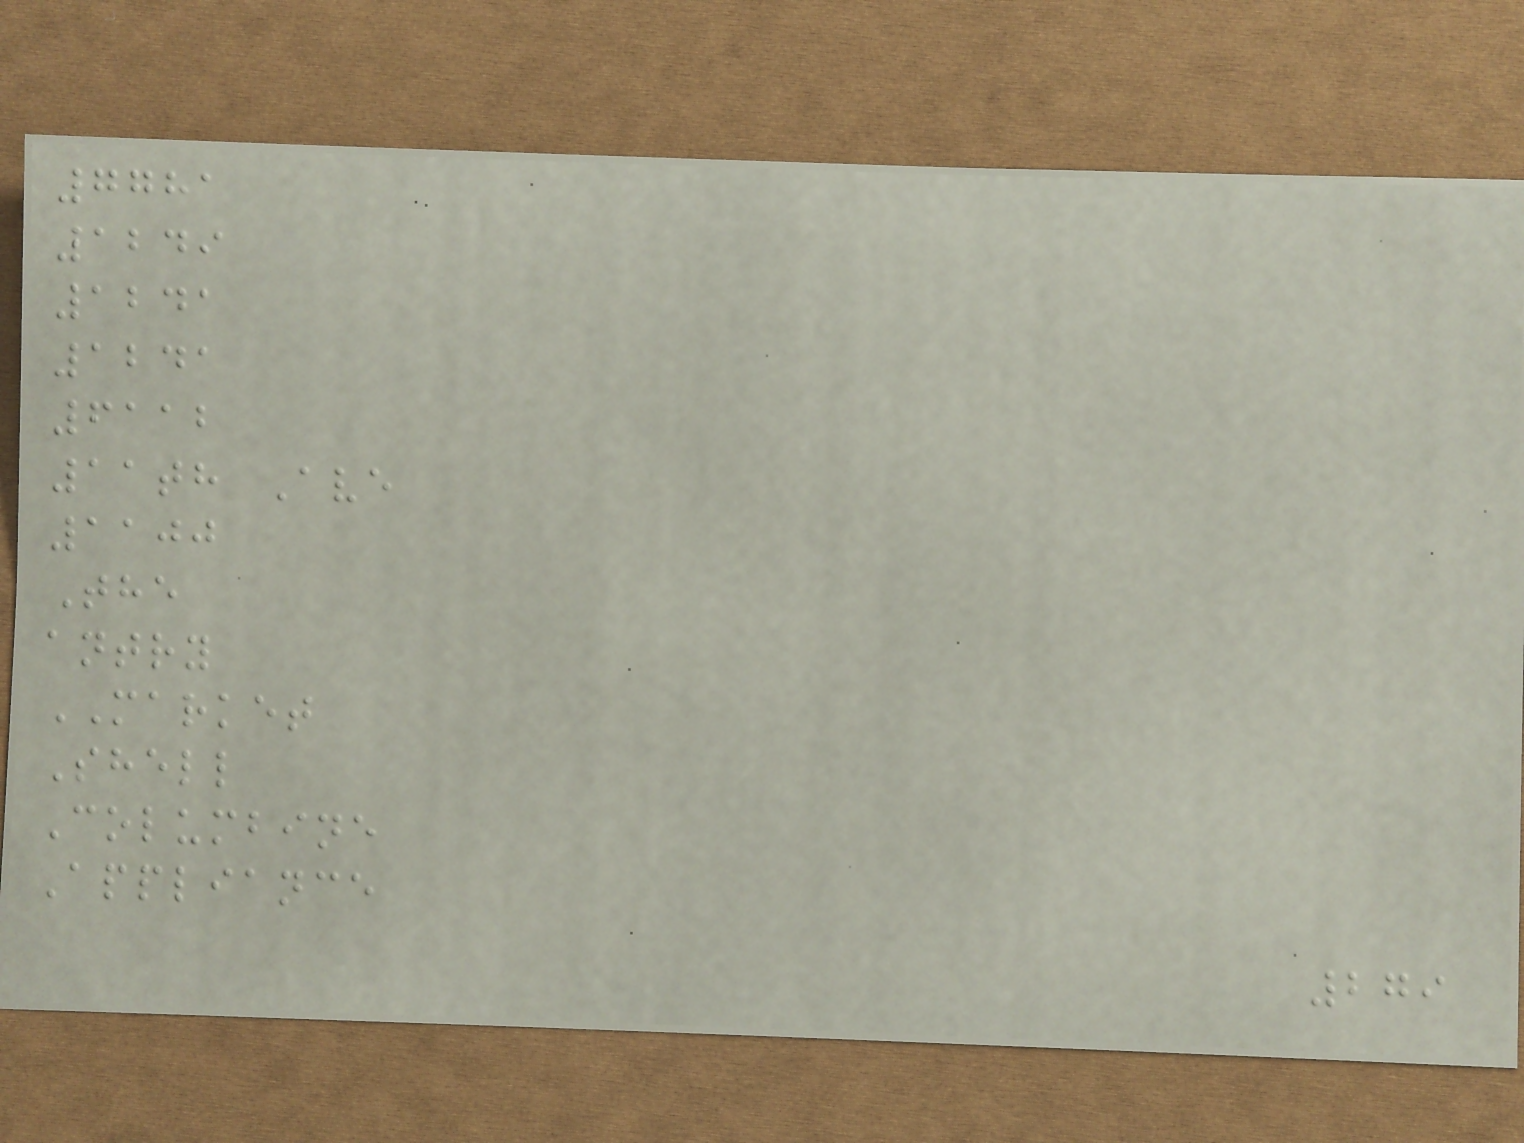7781
1249
1241
1241
6112
11th Ave
1100
The
antry
MARKET
Shell
Columbine
Appliance
279
